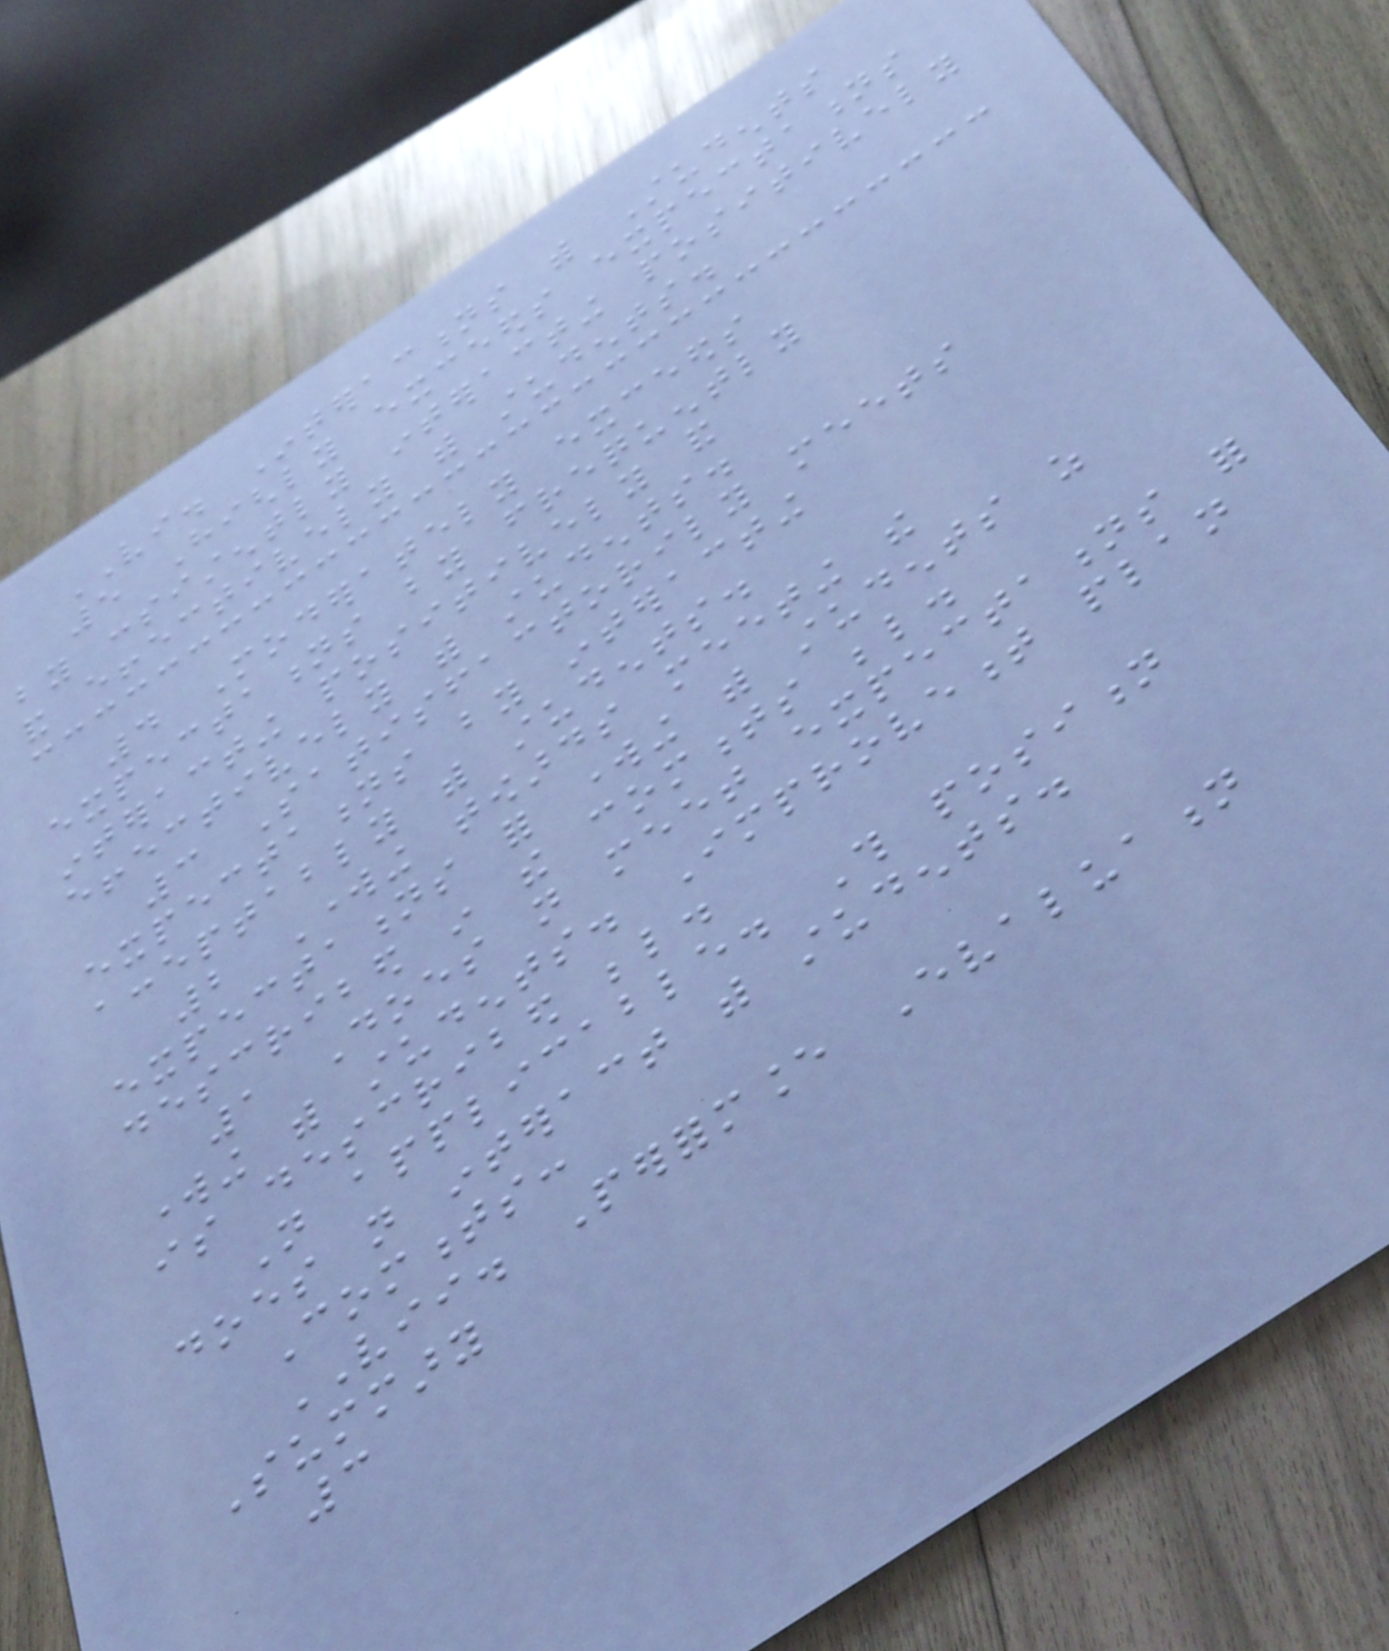VI. Interactions with Students
5 Highly exceeds expectations
by consistently interacting positively
and effectively with students.
4 Moderately exceeds
expectations by frequently
interacting positively and
effectively with students.
3 Satisfactorily meets
expectations by interacting
acceptably with students.
2 Working towards meeting the
expectations for working with students as
described in the comments below.
1 Does not meet expectations for
working with students. Improvement plan
is described below.
Not applicable. This position
does not interact with students.
Comments:
VII. Performance Evaluation
Summary
3
